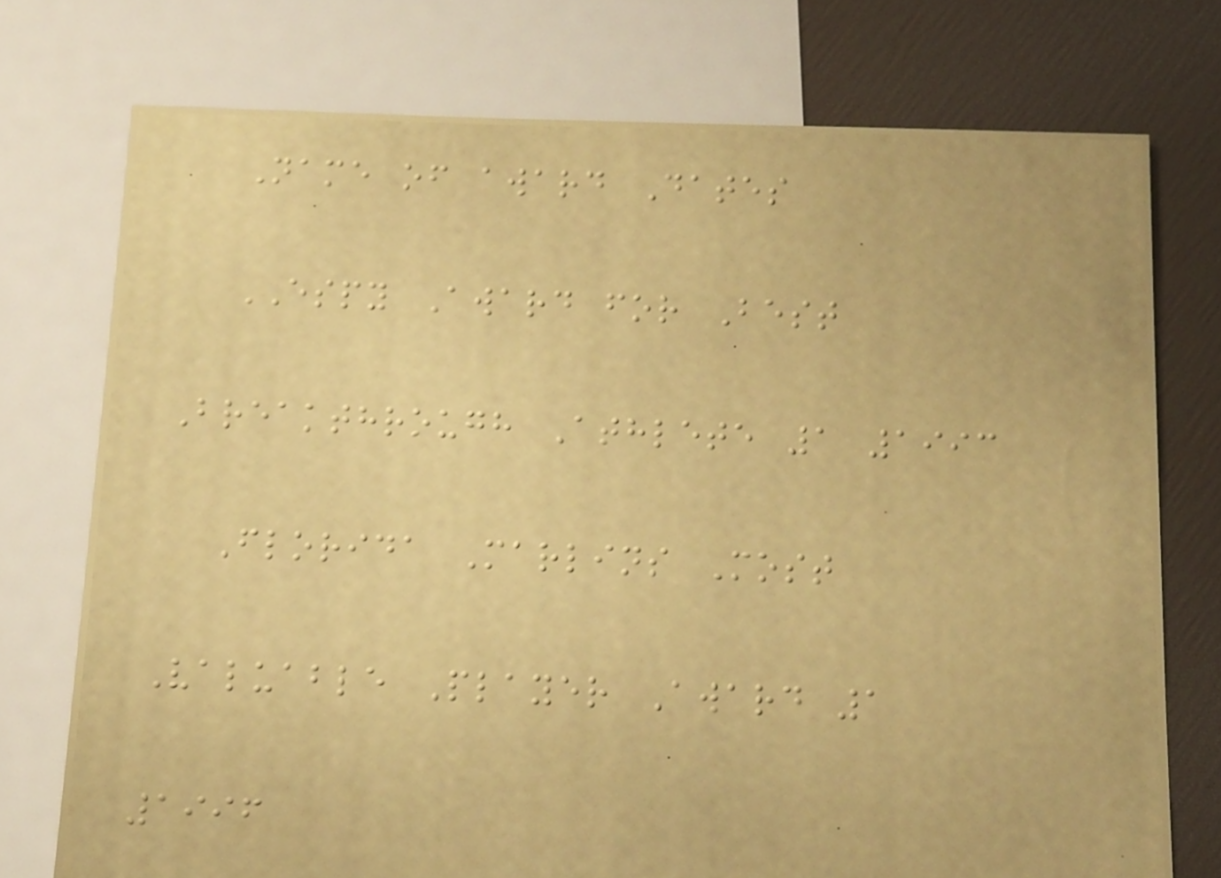Name of award Dates
ESPY Award for Best
Breakthrough Athlete 1 1993
Florida Marlins Most
Valuable Player Award 1
1996
